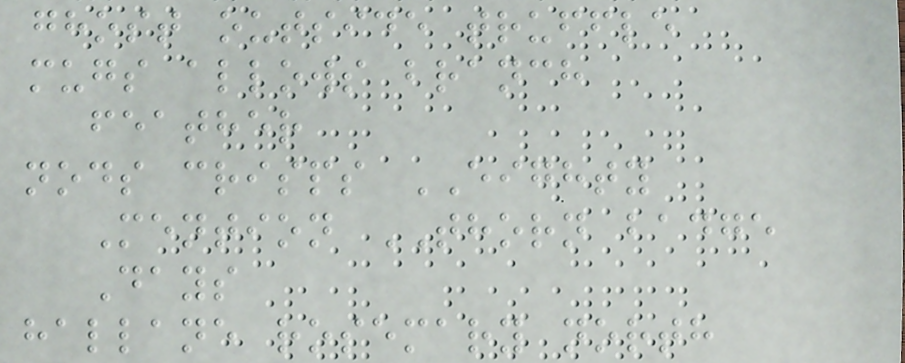ghost outside truffle
mugs allows branch
feather
nods crisps EIGHTY
Mention THORN badge
Days
hallane rosemary north
